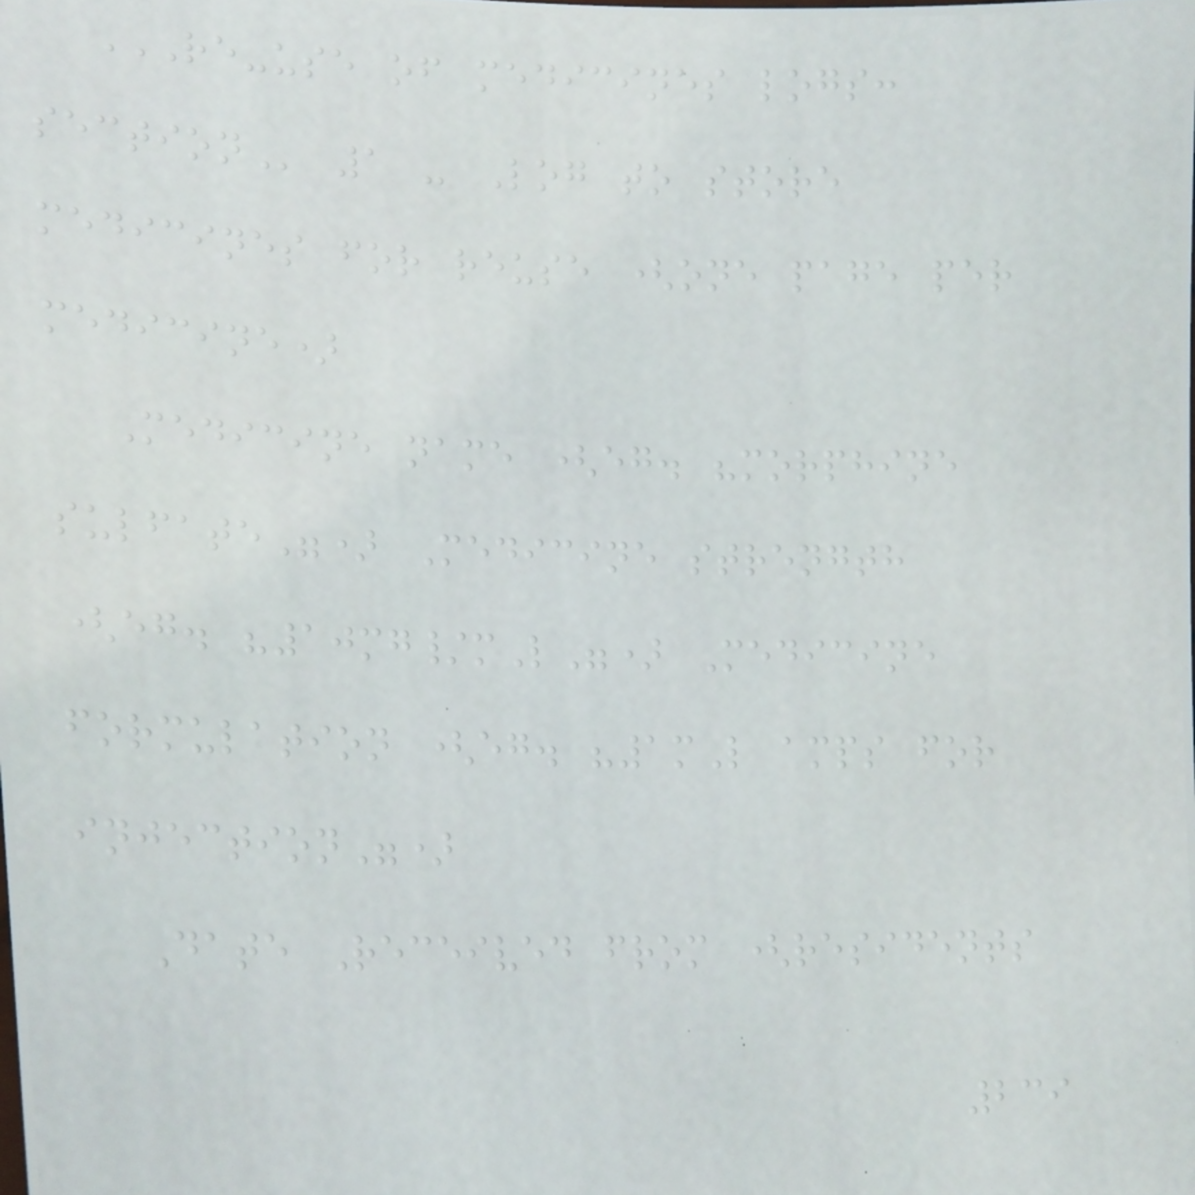RE-USE OF MEDICINES LOGS:
SECTION 1 - Log to store
medicines for reuse (one page per
medicine)
Medicine name (eg. "morphine
sulfate") Medicine strength
(eg. "10mg/mL") Medicine
formulation (eg. "1mL amps for
injection")
Date Received from (residents
239
